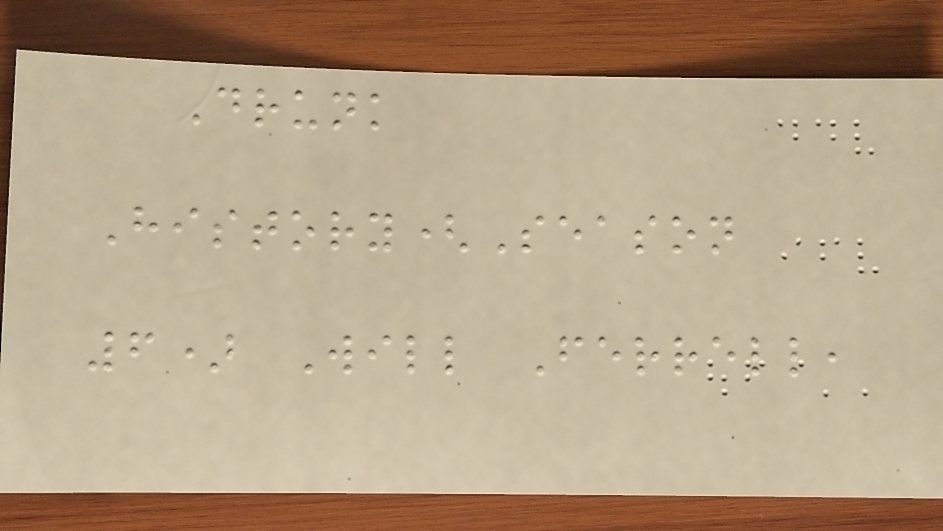Drunk
History(Season
6) Will Ferrell,
